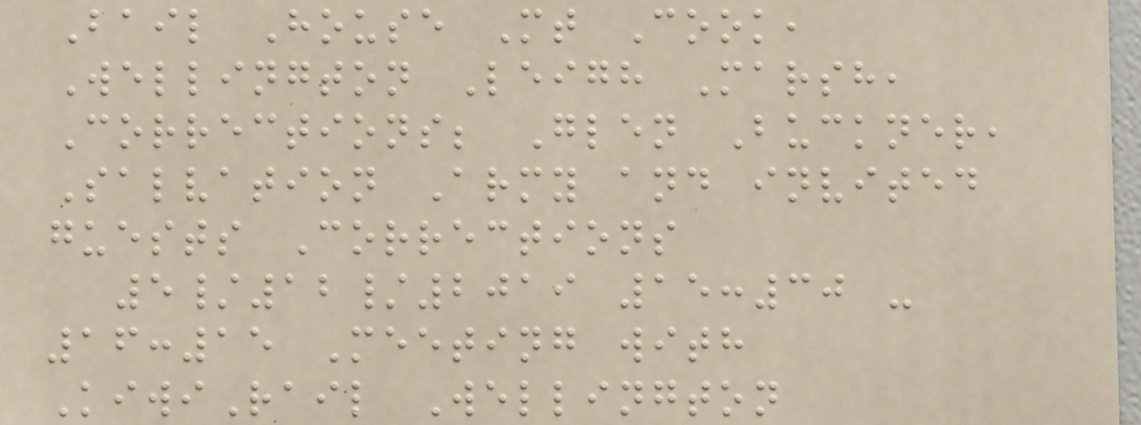Bail House Mt Cook,
Wellington Leigh Marsh,
Corrections; Glen Buckner,
Salvation Army and invited
guests Corrections
5/12/2019 15:30 -
16:15 Meeting with
KiwiRail Wellington
